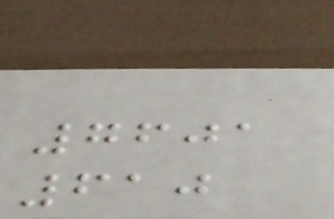7601
610
